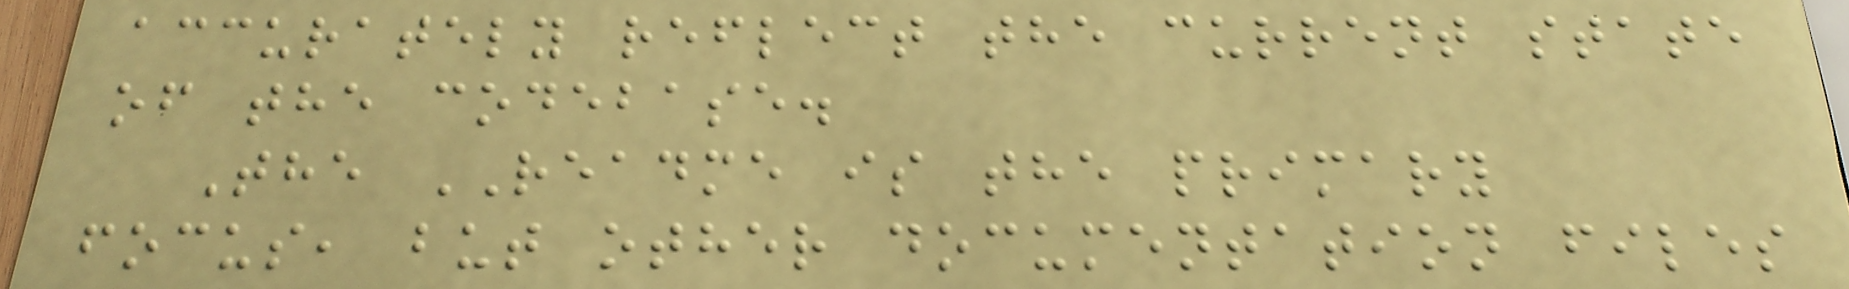accurately reflect the current state
of the codebase.
The README is the primary
focus, but other documentation files
